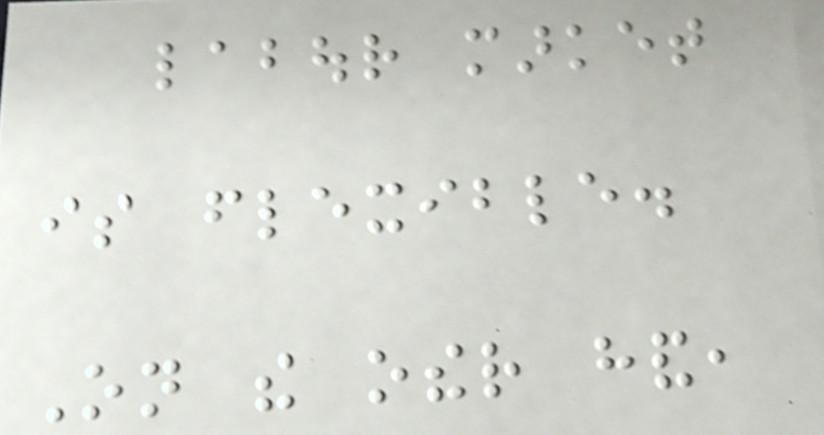labour market
is flexible.
On the other hand,
